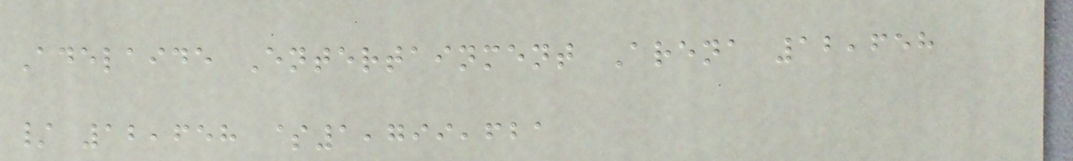Adelaide Entertainment Arena 12,658
/ 12,658 $1,799,621
